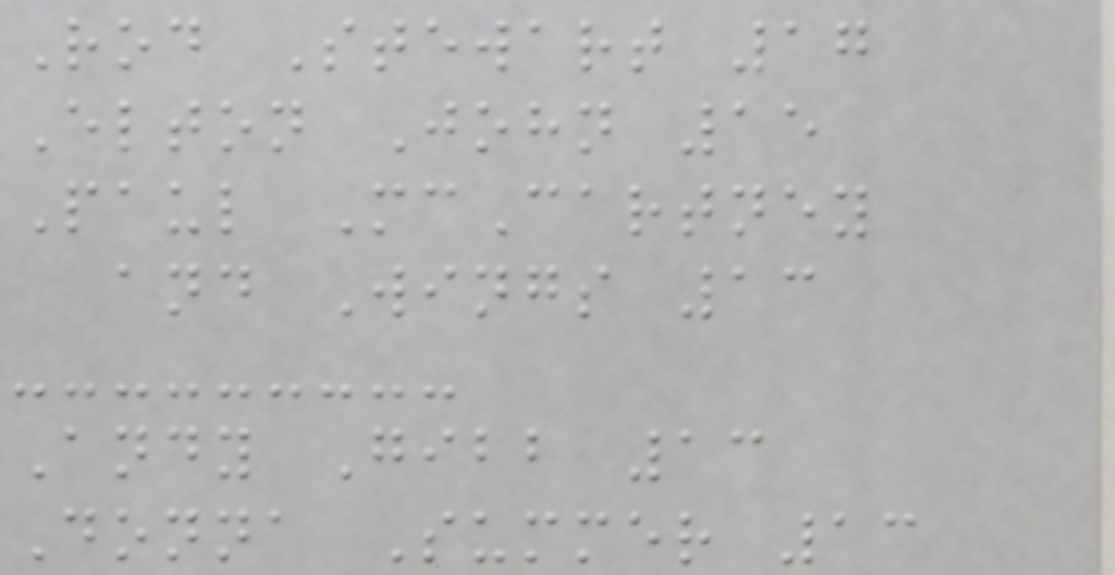Rod Stewart 17
Elton John 15
Paul McCartney
and Wings 13
Andy Gibb 13
Donna Summer 13
